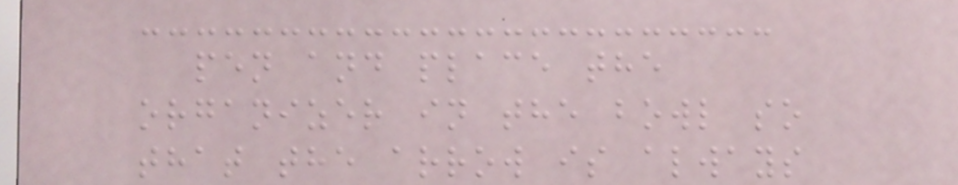pen and place the
organizer in the bowl so
that the arrow is always
